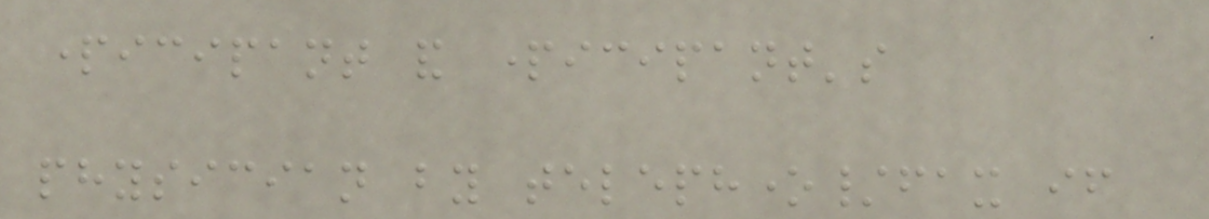participant and participant's
physician by telephone/fax if
